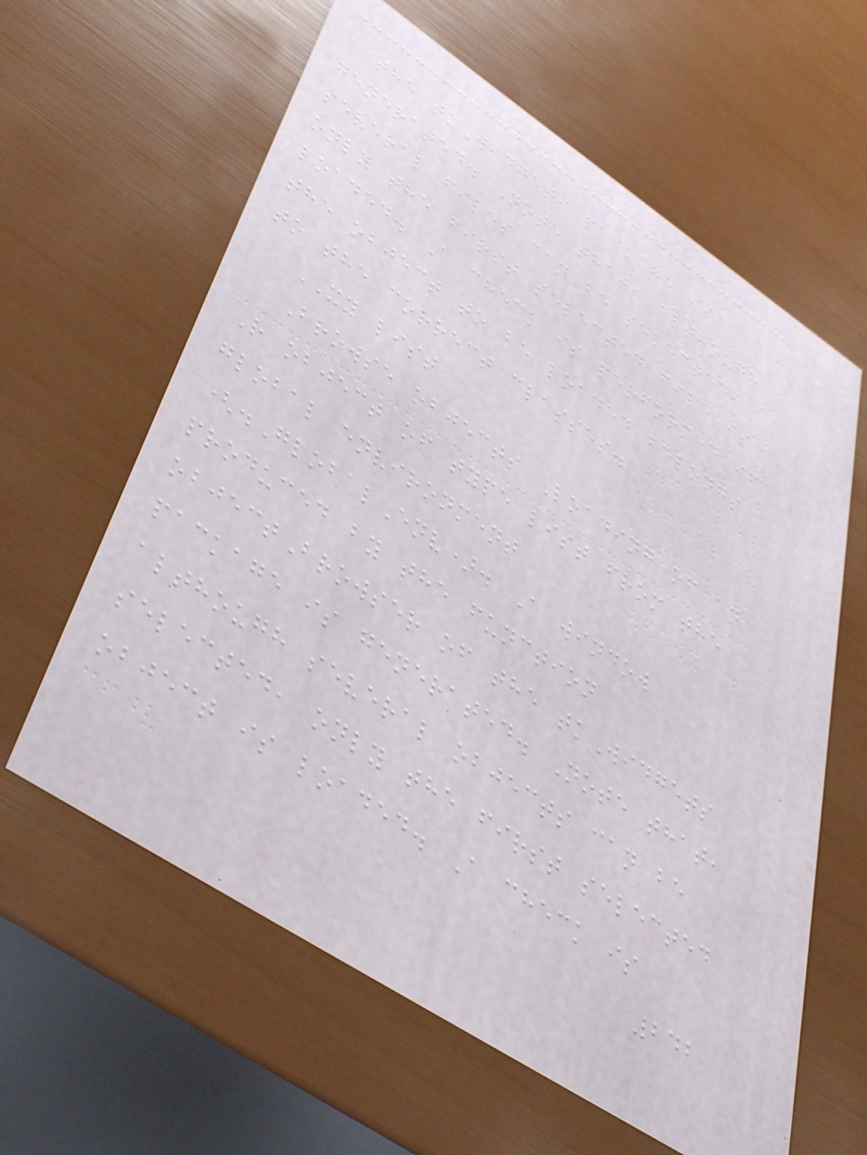the tkWidgets package is
generated. Note that, although
several files can be selected,
only the first selected file is
loaded. A check is performed if
the object to be loaded belongs
to the correct classes.
XY list
Browse objects Loading of an
R object of type list from the
global environment
(.GlobalEnv). A window
produced by the function
objectBrowser of the tkWidgets
package is generated. Note that,
although several objects can be
selected, only the first selected
object is loaded. A check is
242
